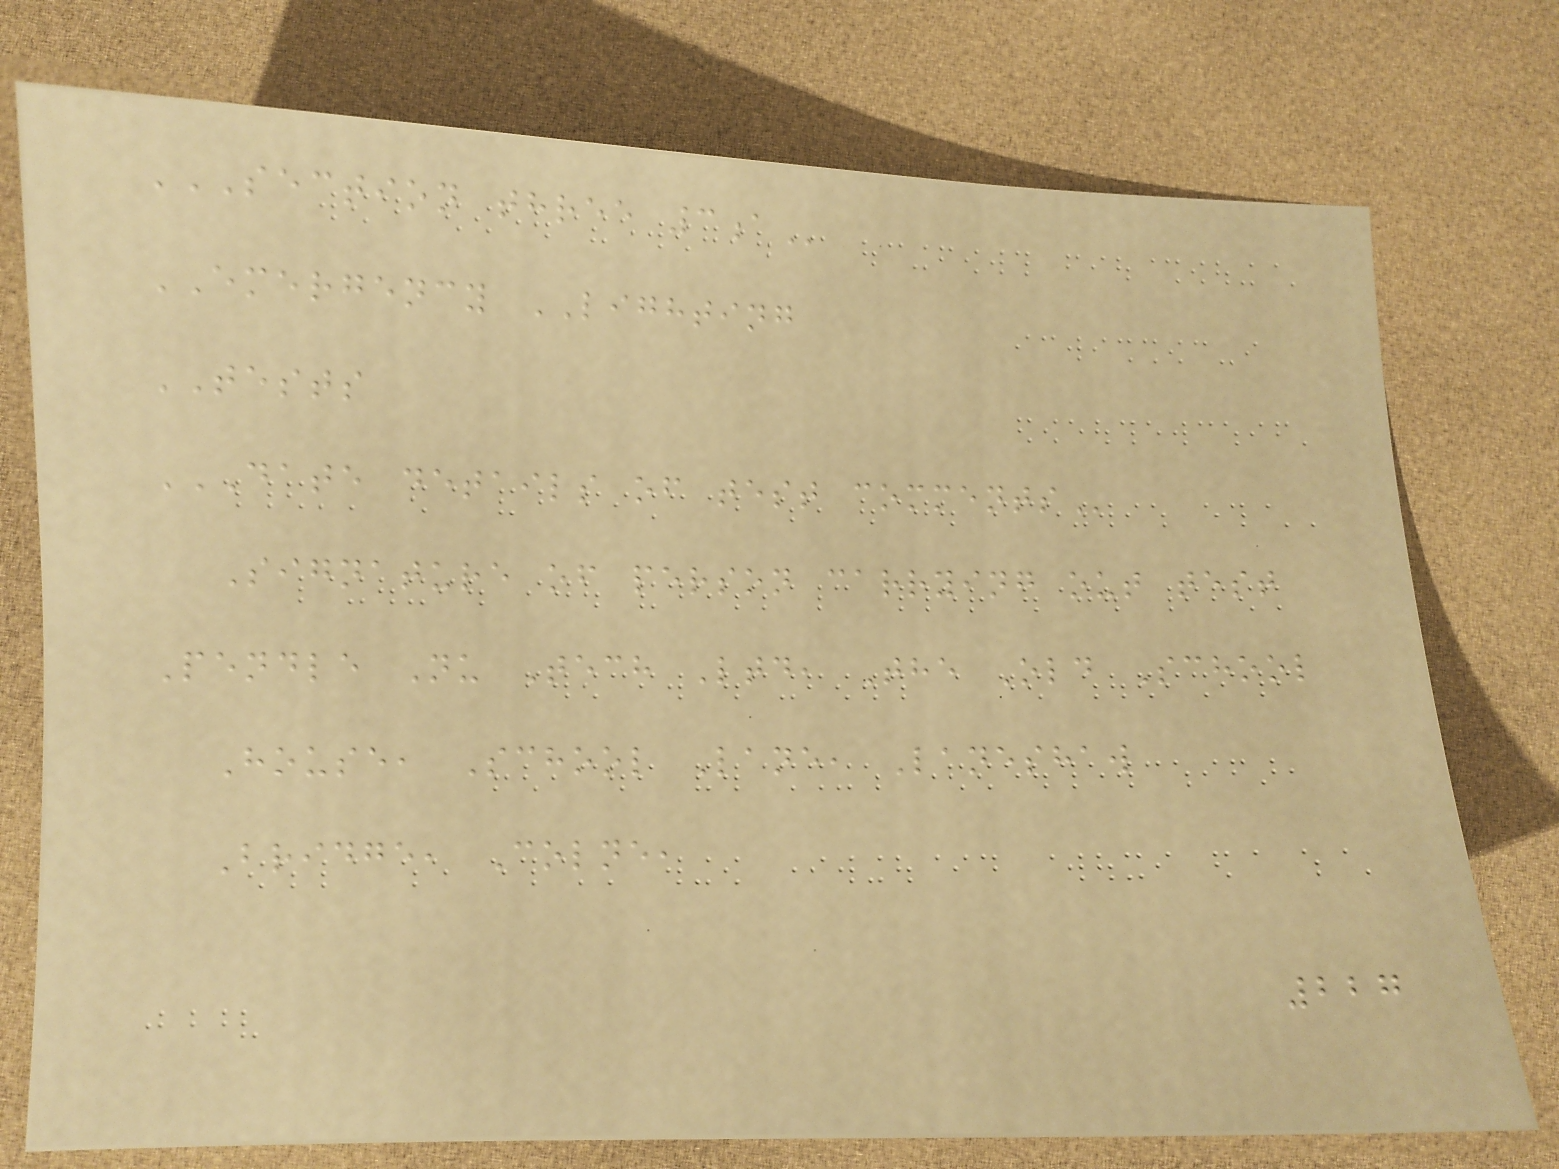SECTION THREE 3A
EMERGENCY LIGHTING
TESTS
DATE DETAILS OF TEST COMMENTS
Signature of person carrying out test
Pendle Nu Tech Ltd, The Old School
House, School Lane, Laneshaw
Bridge, Colne,
227
